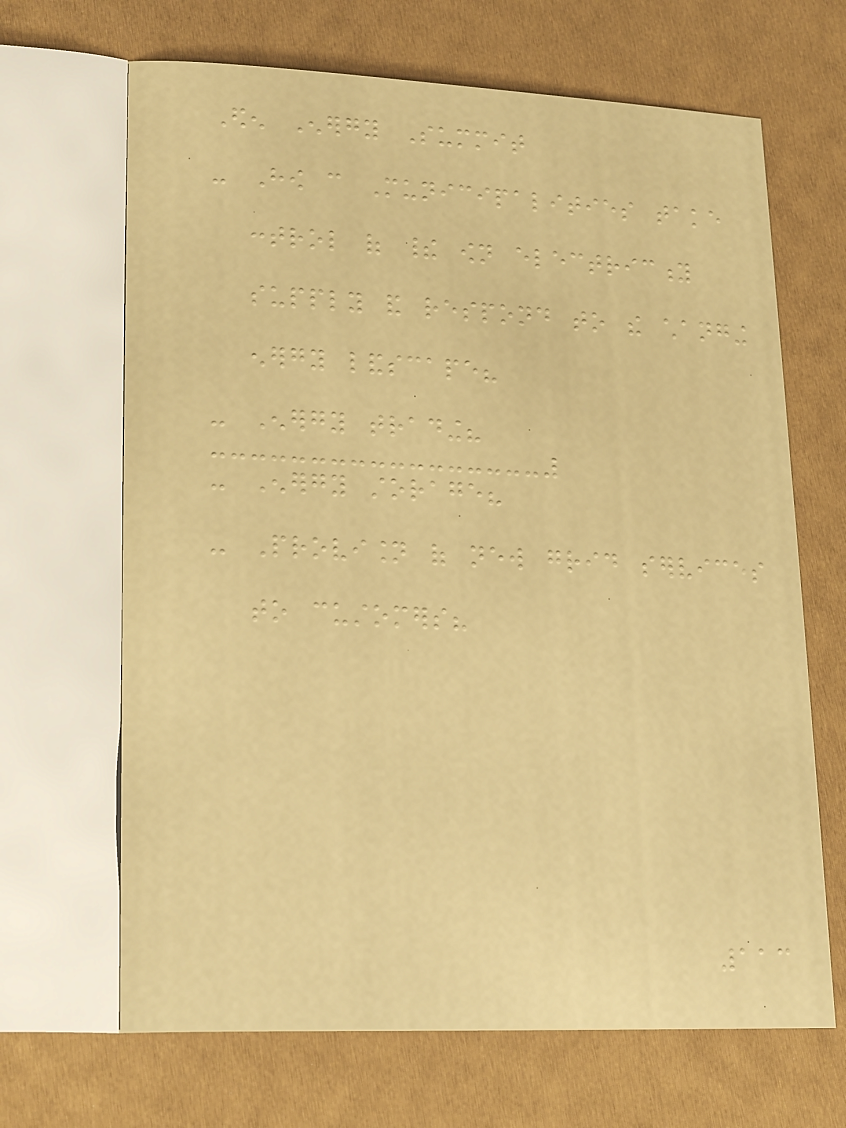Eden Energy Summit
- How can Municipalities take
control of their own electricity
supply and respond to the changing
energy landscape?
- Energy trading?
- Energy storage?
- Provision of new grid services
to customers?
113
